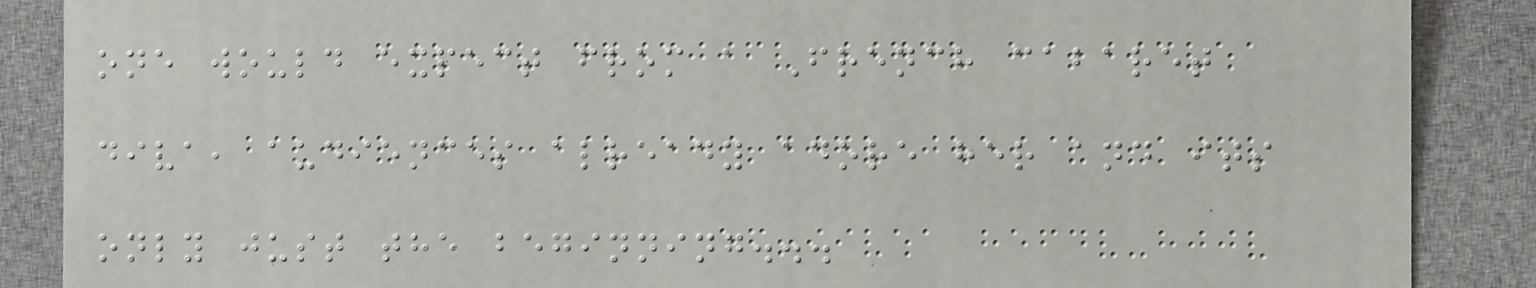one would expect from a French cabaret
diva, audiences already adore her and its
only just the beginning...
